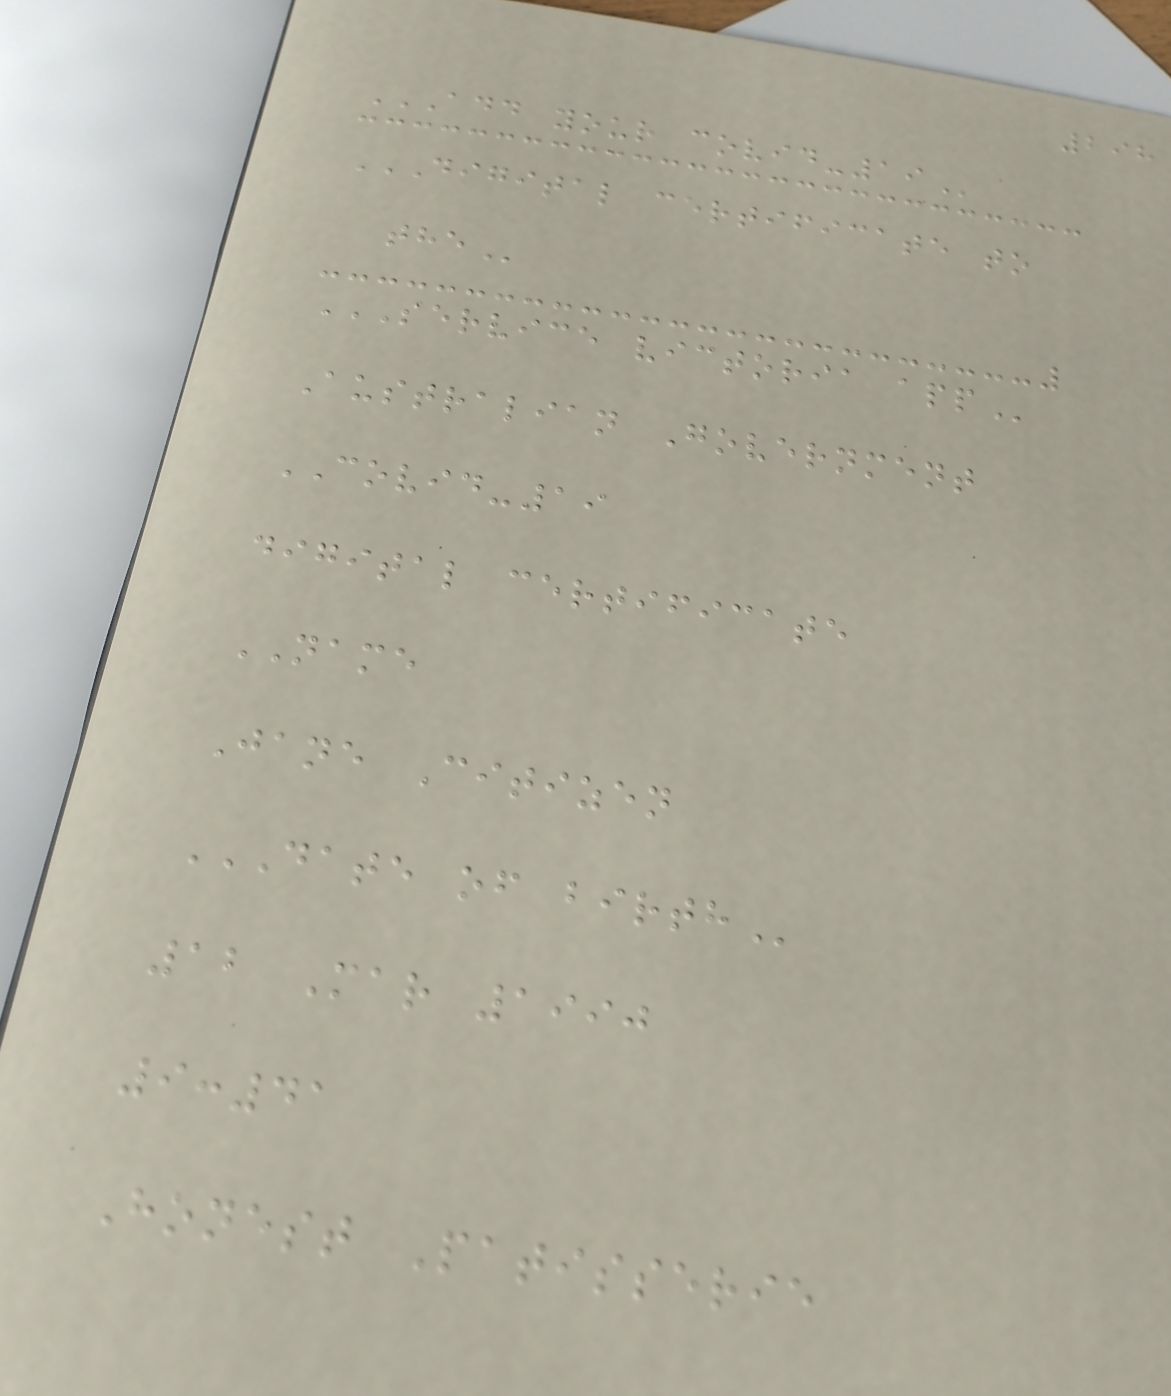298
ADD YOUR COVID-19
DIGITAL CERTIFICATE TO
THE
SERVICE VICTORIA APP
Australian Government
COVID-19
digital certificate
NAME
Jane Citizen
DATE OF BIRTH
12 Mar 1990
9:41
Honest Patisserie
